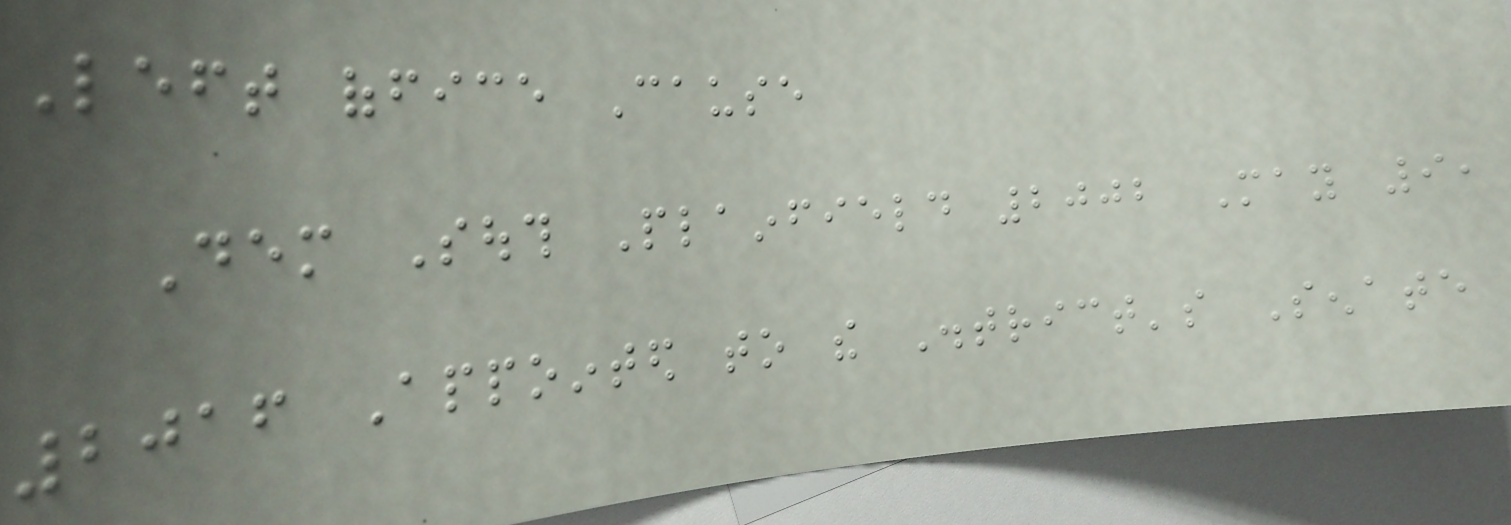Left office Cause
Dem South Plainfield 2002 May 9,
2016 Appointed to the District's Senate
